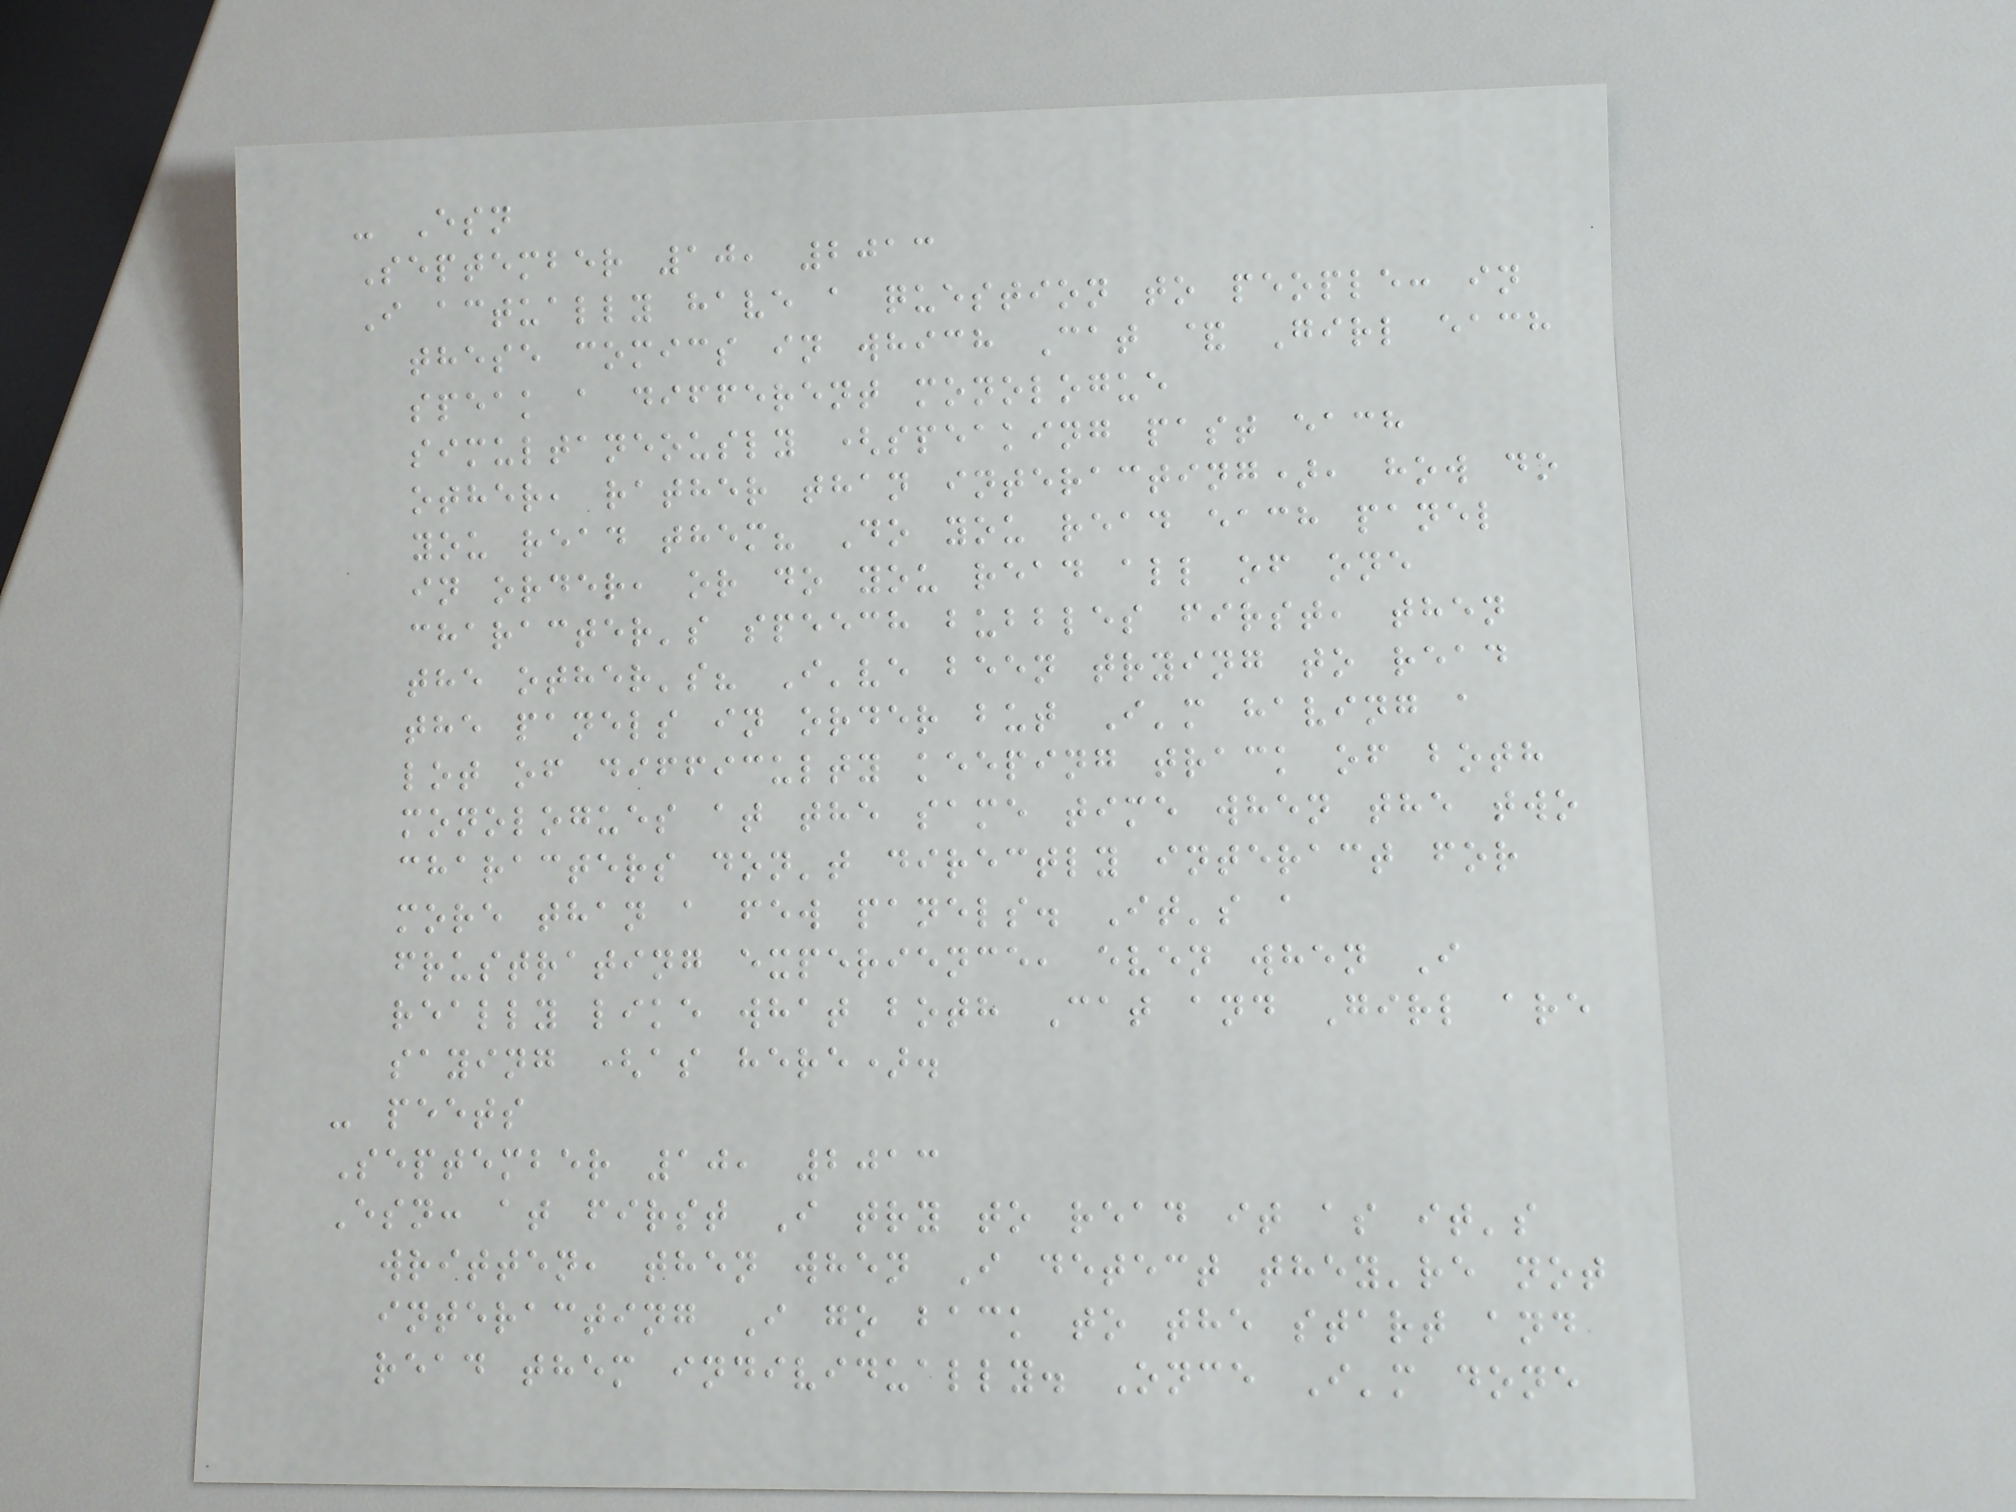- Esn
September 10, 2013
I actually have a question to people: in
these comics in which Cat & Girl each
speak a different monologue
simultaneously (speaking past each
other, rather than interacting), how do
you read them? Do you read each panel
in order, or do you read all of one
character's speech bubbles first, then
the other's? I've been trying to read
the panels in order but I'm having a
lot of difficulty keeping track of both
monologues at the same time when the two
characters don't directly interact for
more than a few panels. It's a
frustrating experience, even when I
really like what both Cat and Girl are
saying (as here).
- peets
September 10, 2013
Esn: at first I try to read it as it's
written, then when I detect they're not
interacting I go back to the start and
read them individually. Once I'm done
